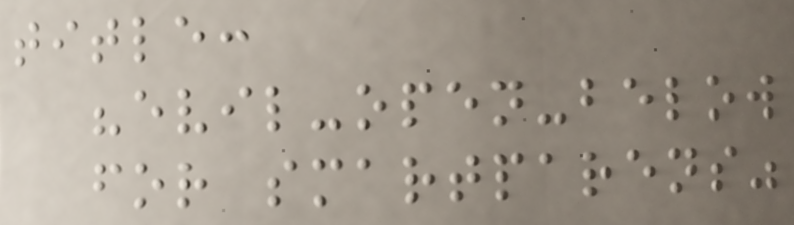title:
"evil-open-below
for smartparens"
